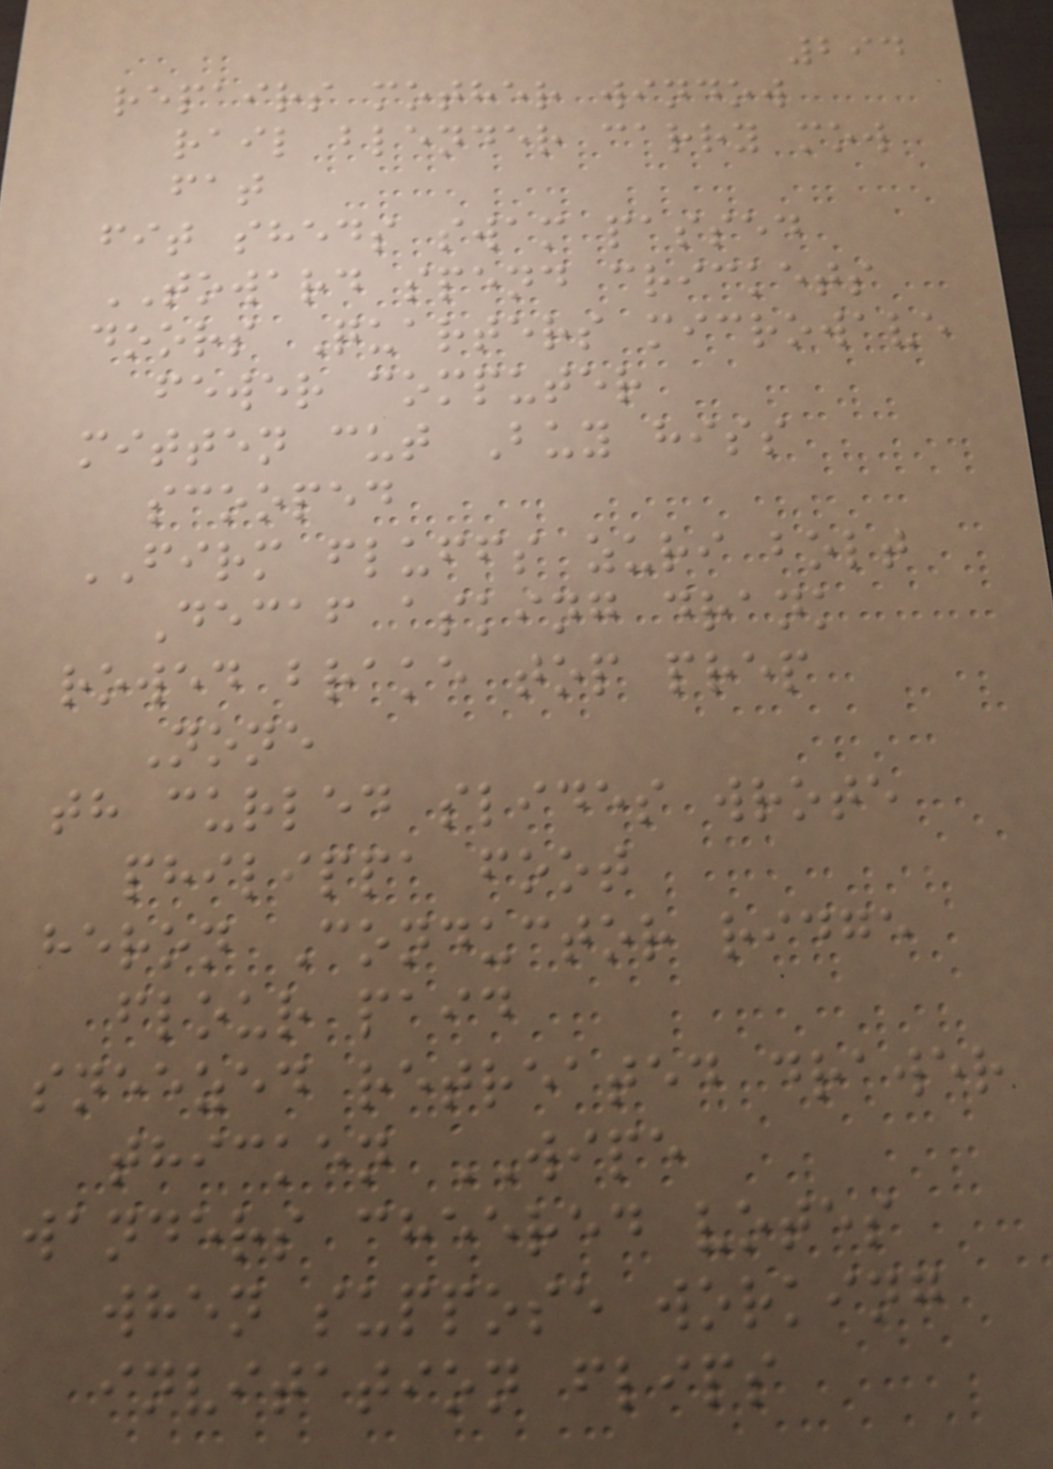294
repairs mother window
rail blender carry mow
fat
fit sheds swam passed
TOWARD spend crickets
doors Quarters microwave
fewer computer
mitten cut Buy hiss
scooped
FIRM fluffs zuri bolt
Decaf asking drank
rowed brake top prep
None
th curled slides wrote
philippa foot
heron Conductor ridge
flour paid
sneezed retreated drawer
thicken WIPE
wanders cheered votes
when suppose working
invitation flips
